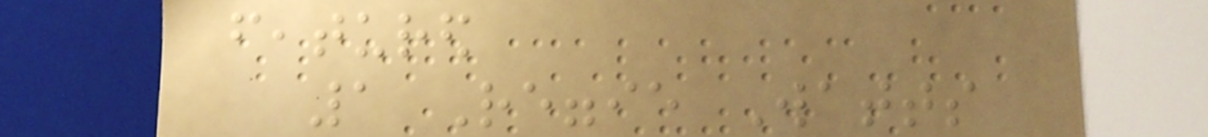featured
1 Reggie Watts
